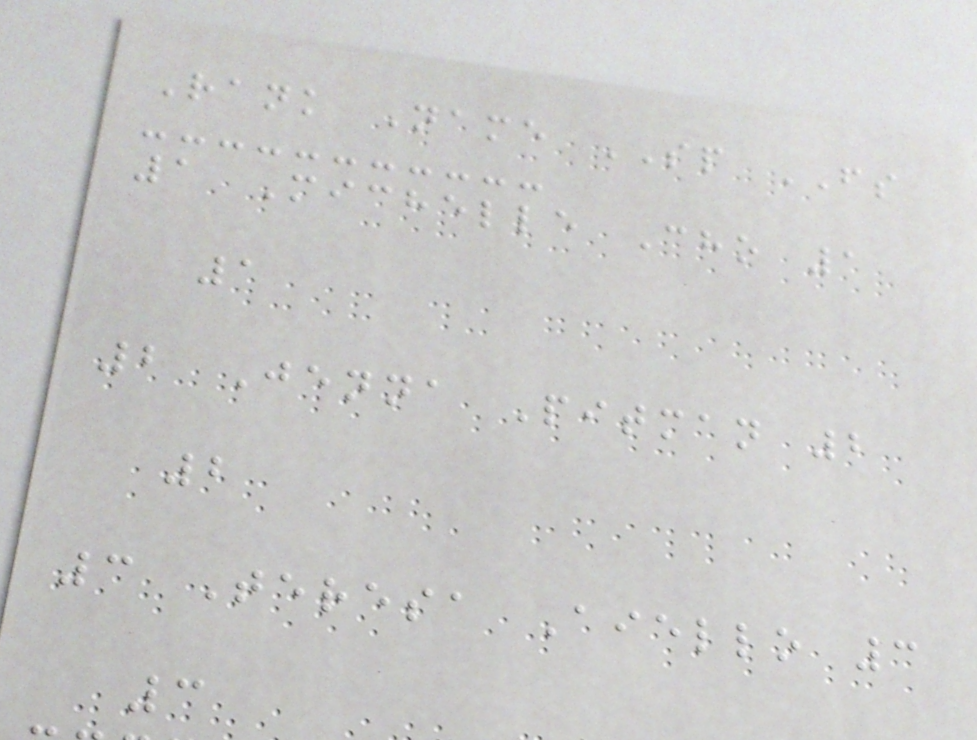Rank Name SP FS
1 Michelle Cho 1
1
2 Jenna Pitman 2
2
3 Teresa Aiello 3
3
